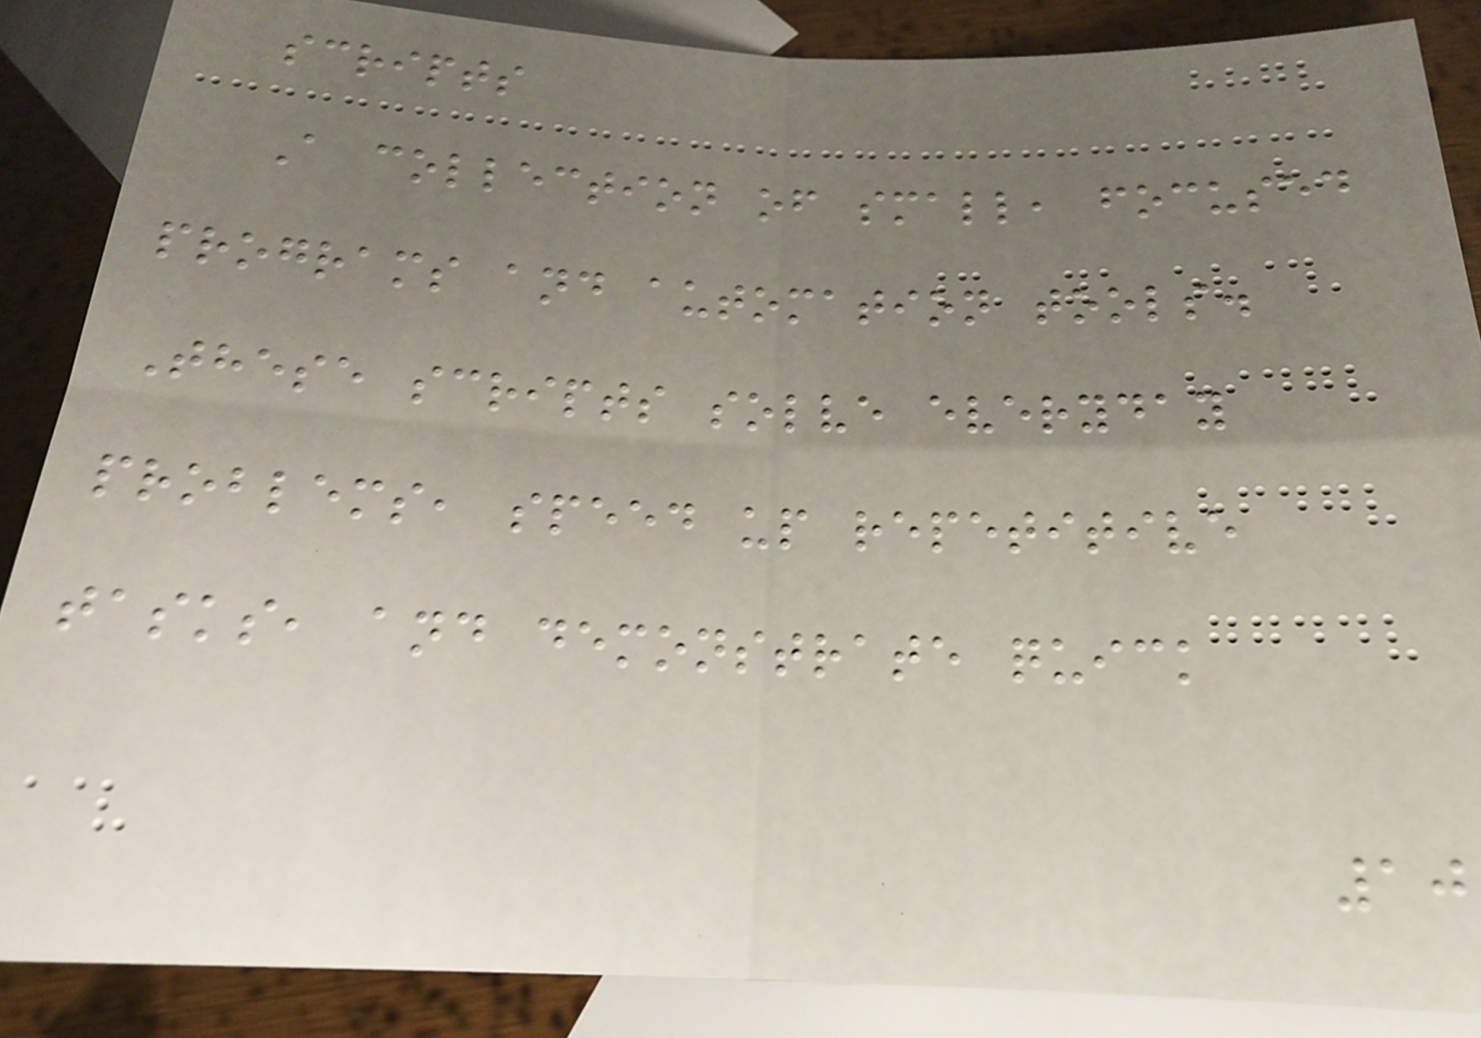scripts
A collection of small, focused
programs and automation tools.
These scripts solve everyday
problems, speed up repetitive
tasks, and demonstrate quick
10
